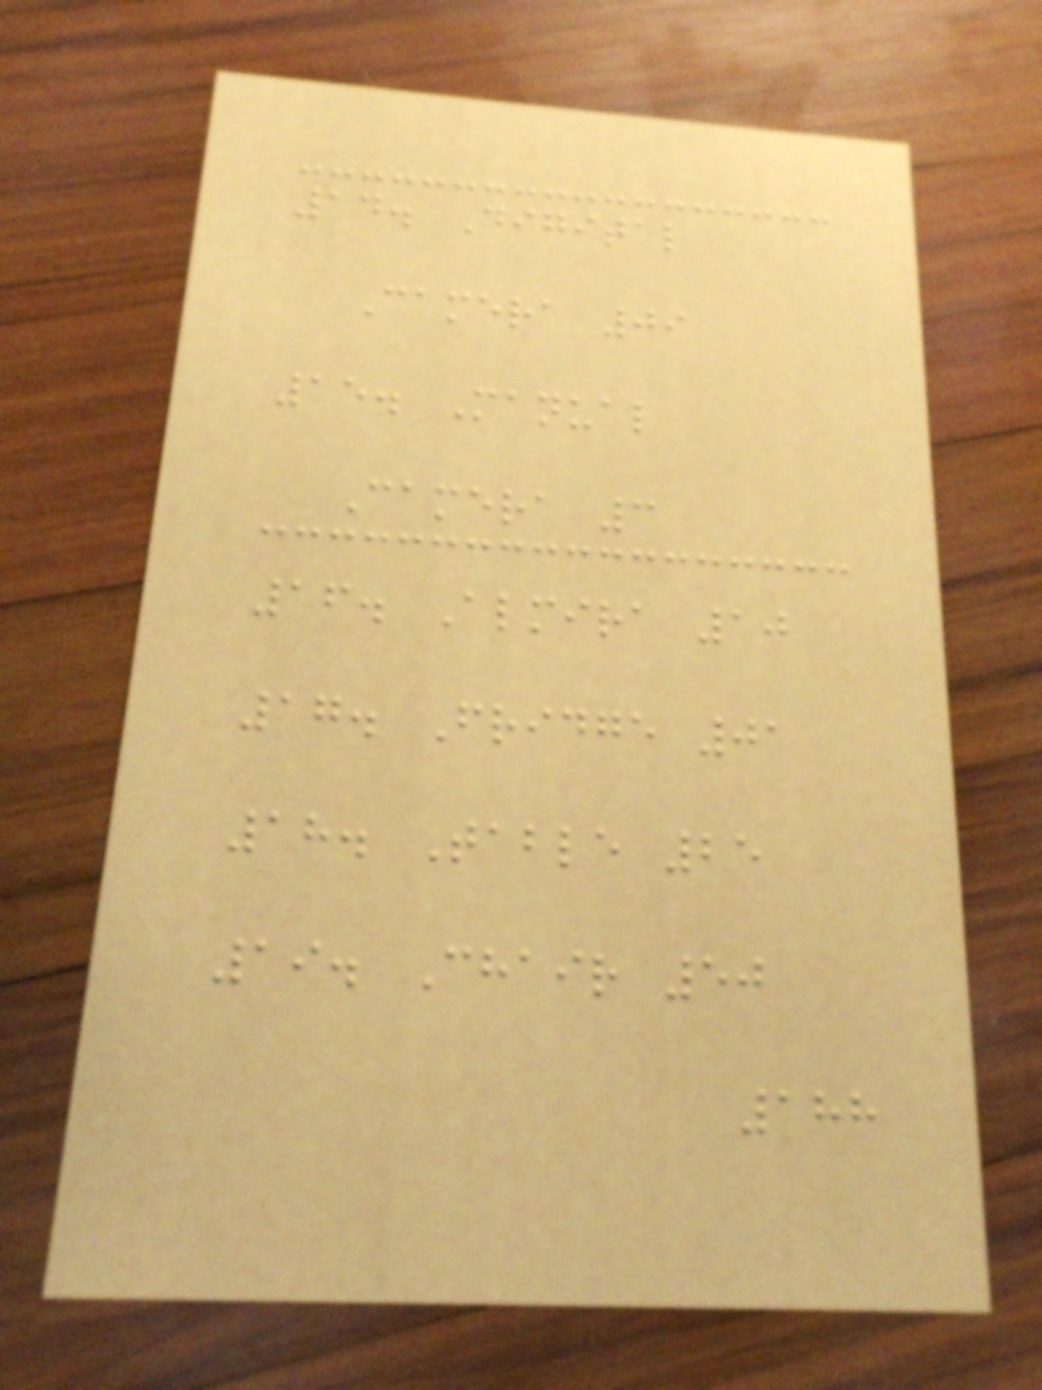14. Digital
Camera 09
15. Manual
Camera 3
16. Almira 10
17. Fridge 01
18. Table 25
19. Chair 50
188
